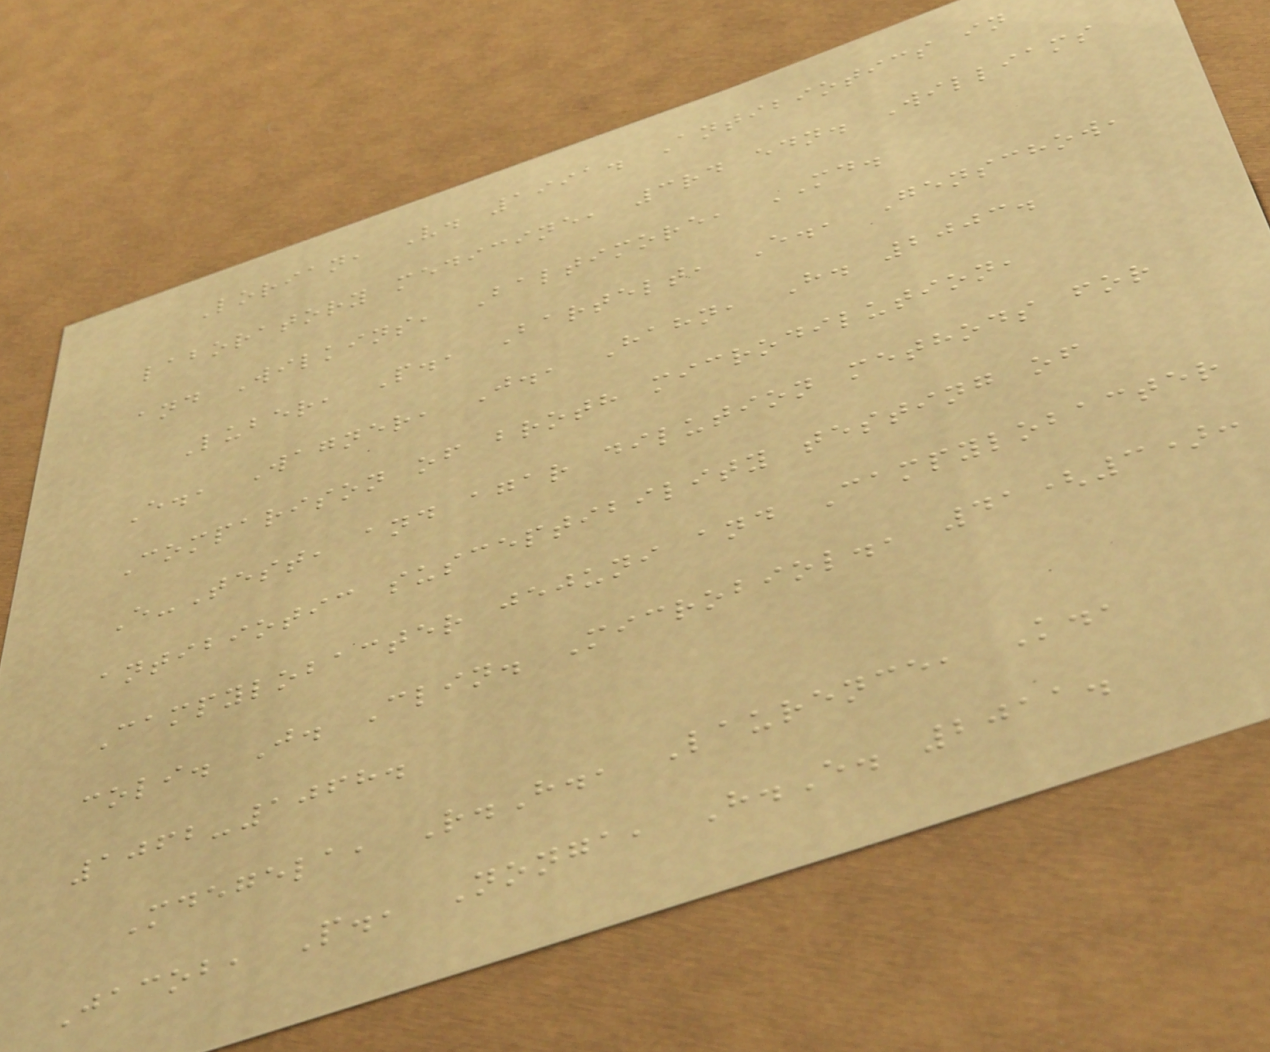Lorian, V. 1991. Antibiotics in
laboratory medicine, 3rd edn. Williams
and Wilkins, Baltimore, MD.
Luber, P., Bartelt, E., Genschow,
E., Wagner, J., Hahn, H. 2003.
Comparison of broth microdilution,
E-Test, and agar dilution methods for
antibiotic susceptibility testing of
Campylobacter jejuni and Campylobacter
coli. J. Clin. Microbiol., 41(3):
1062-1068.
Mdegela, R.H., Laurence, K.,
Jacob, P., Nonga, H.E. 2011.
